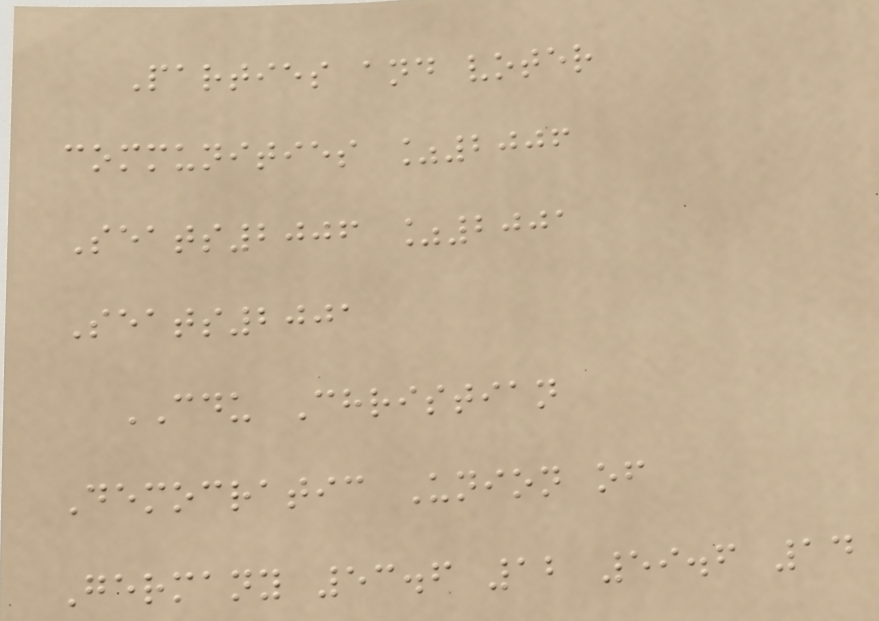Parties and voter
communities %2006
Seats2006 %2001
Seats2001
CDU Christian
Democratic Union of
Germany 53.6 12 59.6 14
